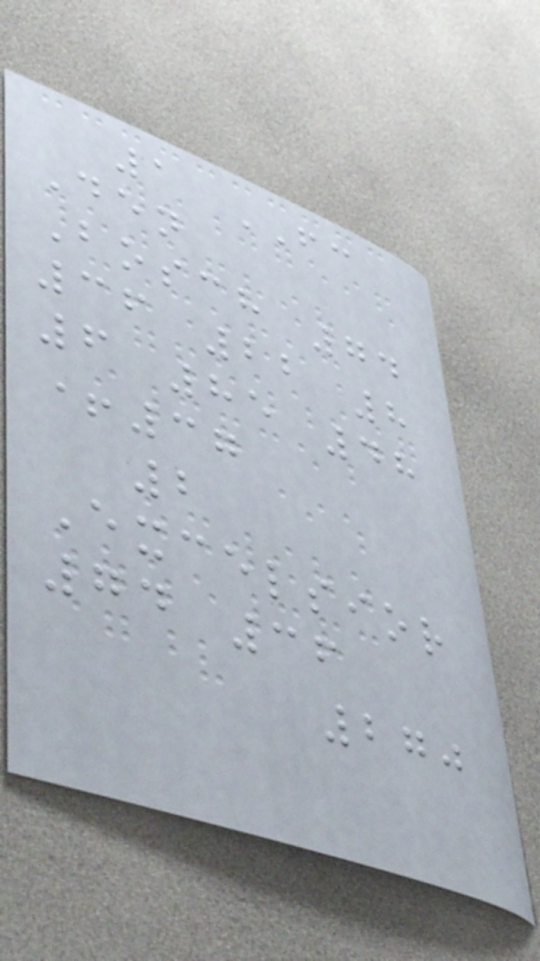1 FC
Den
Bosch 74
36 22 8
6 85 48
+37
2
Excelsior
74 36
270
